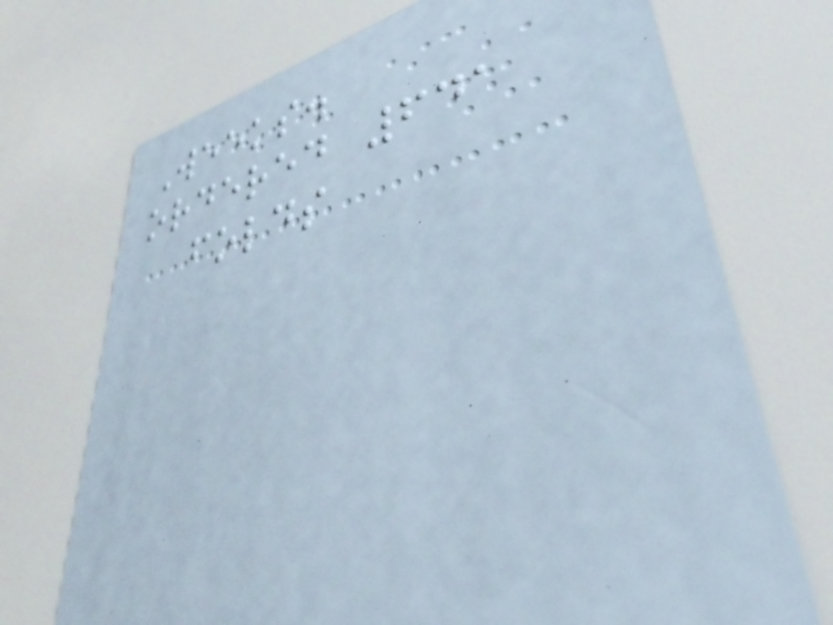Weeks.
ordered 641
folds
